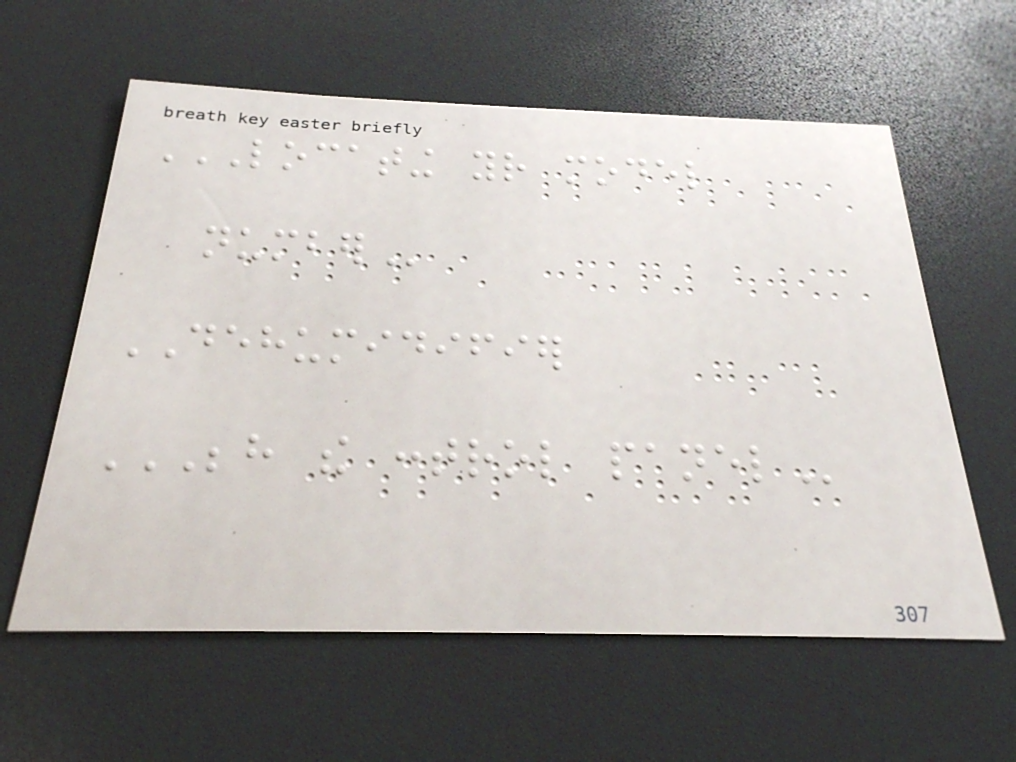LOCATING YOUR MODEL
NUMBER
DEHUMIDIFIER
BEHIND THE CONTROL PANEL
